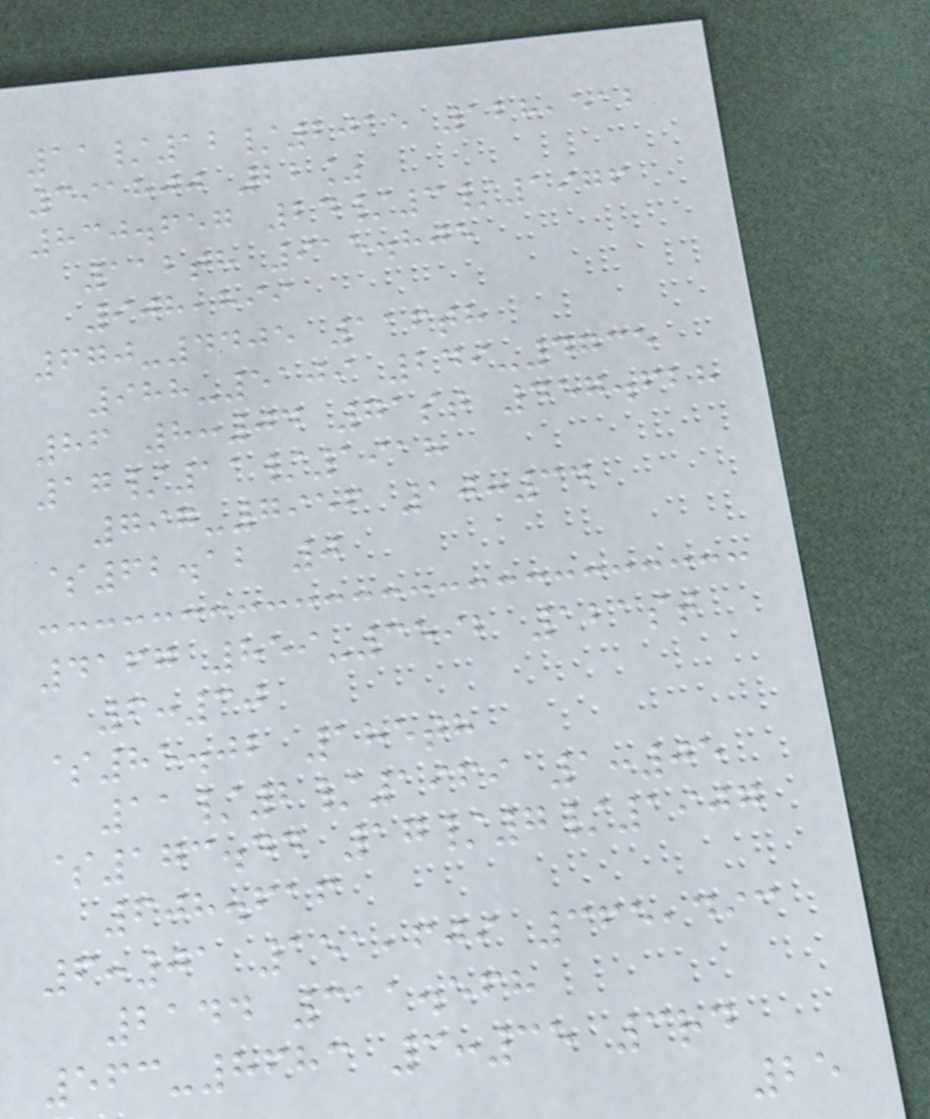11/12/2015 128,512
391800 22%
830.657 24/3/1976
112th 915.805
908,899
670-4405 116th
988-5109 249-4735
86 8:04 71st 457.628
17/11/1918
797-7956 10:34
$62.12 0
4167 859-3592 121st
6:30
$85.02 185th
11/2/1969 1:05
$173.44 17/7/1907
608.616
6:01 151,609 365,493
2144 311.568
563-8683 3:35 3rd
25
